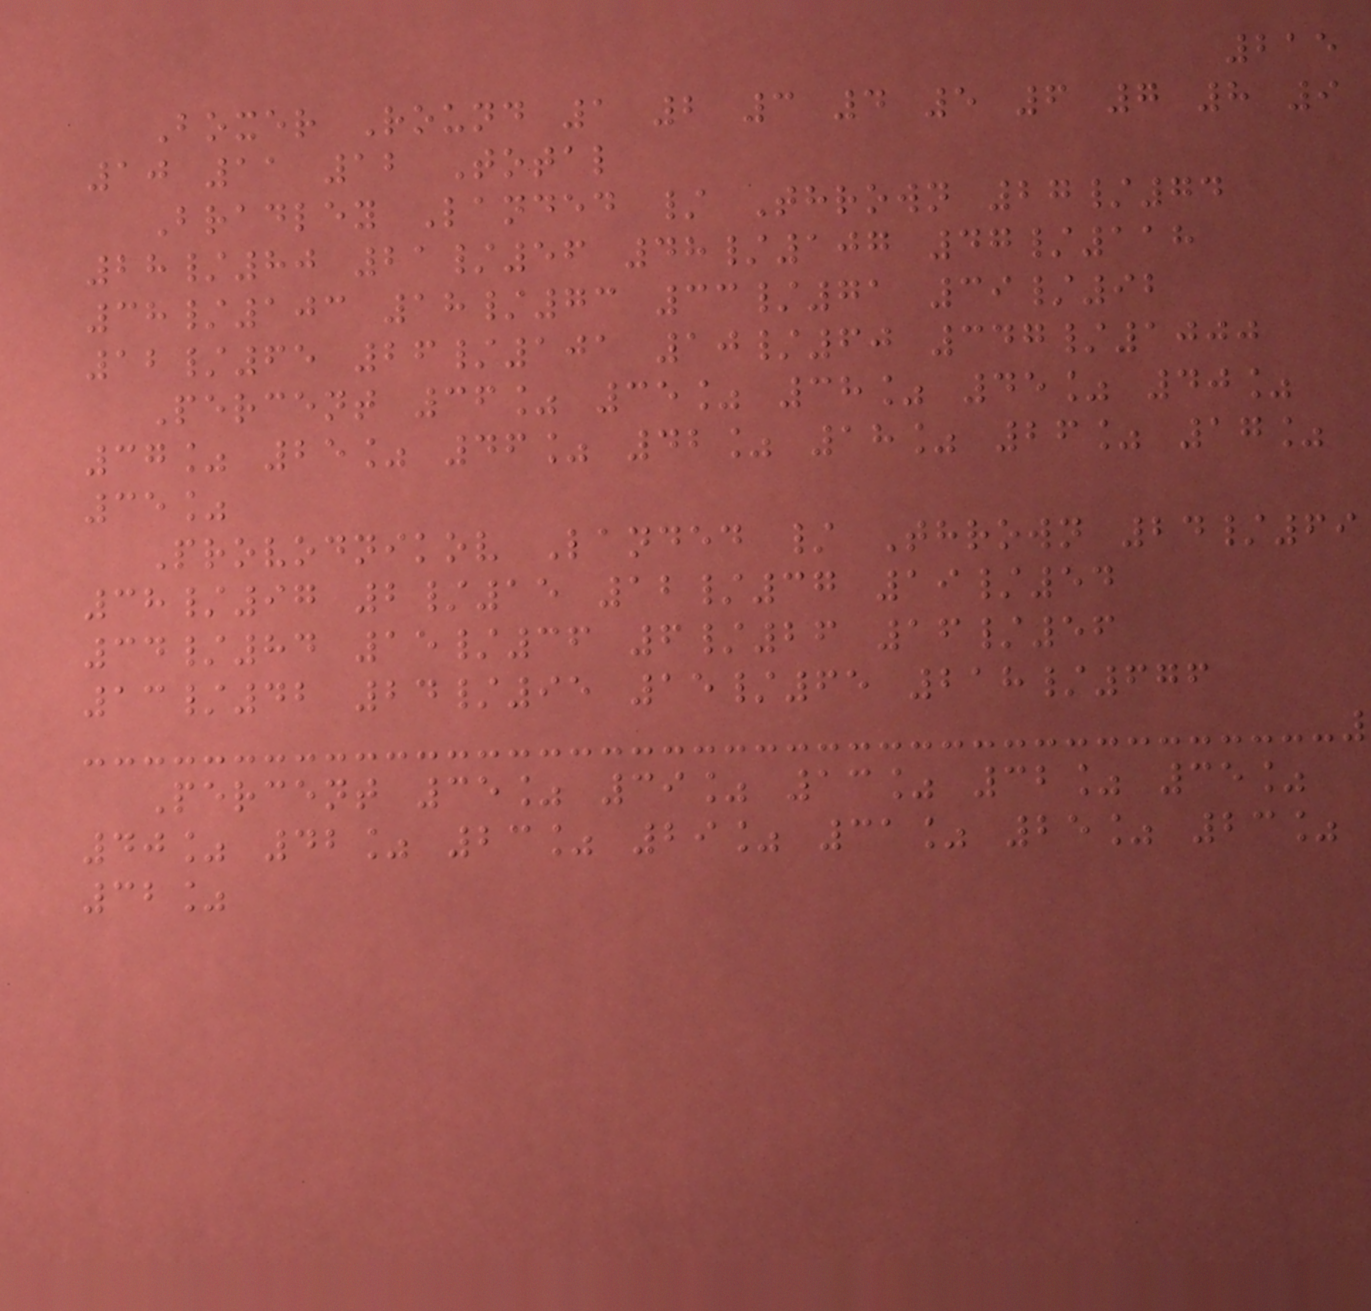215
Boxer Round 1 2 3 4 5 6 7 8 9
10 11 12 Total
Bradley Landed / Thrown 27/74
28/80 21/56 48/107 47/118
38/103 18/73 33/71 39/92
12/65 26/101 10/60 347/1000
Percent 36% 35% 38% 45% 40%
37% 25% 46% 42% 18% 26% 17%
35%
Provodnikov Landed / Thrown 24/69
38/97 2/15 12/37 19/54
34/84 15/36 6/26 16/56
13/42 24/95 15/65 218/676
Percent 35% 39% 13% 32% 35%
40% 42% 23% 29% 31% 25% 23%
32%
